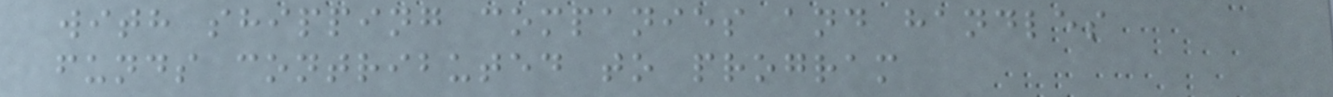with shipping companies and handles
funds contributed to program
